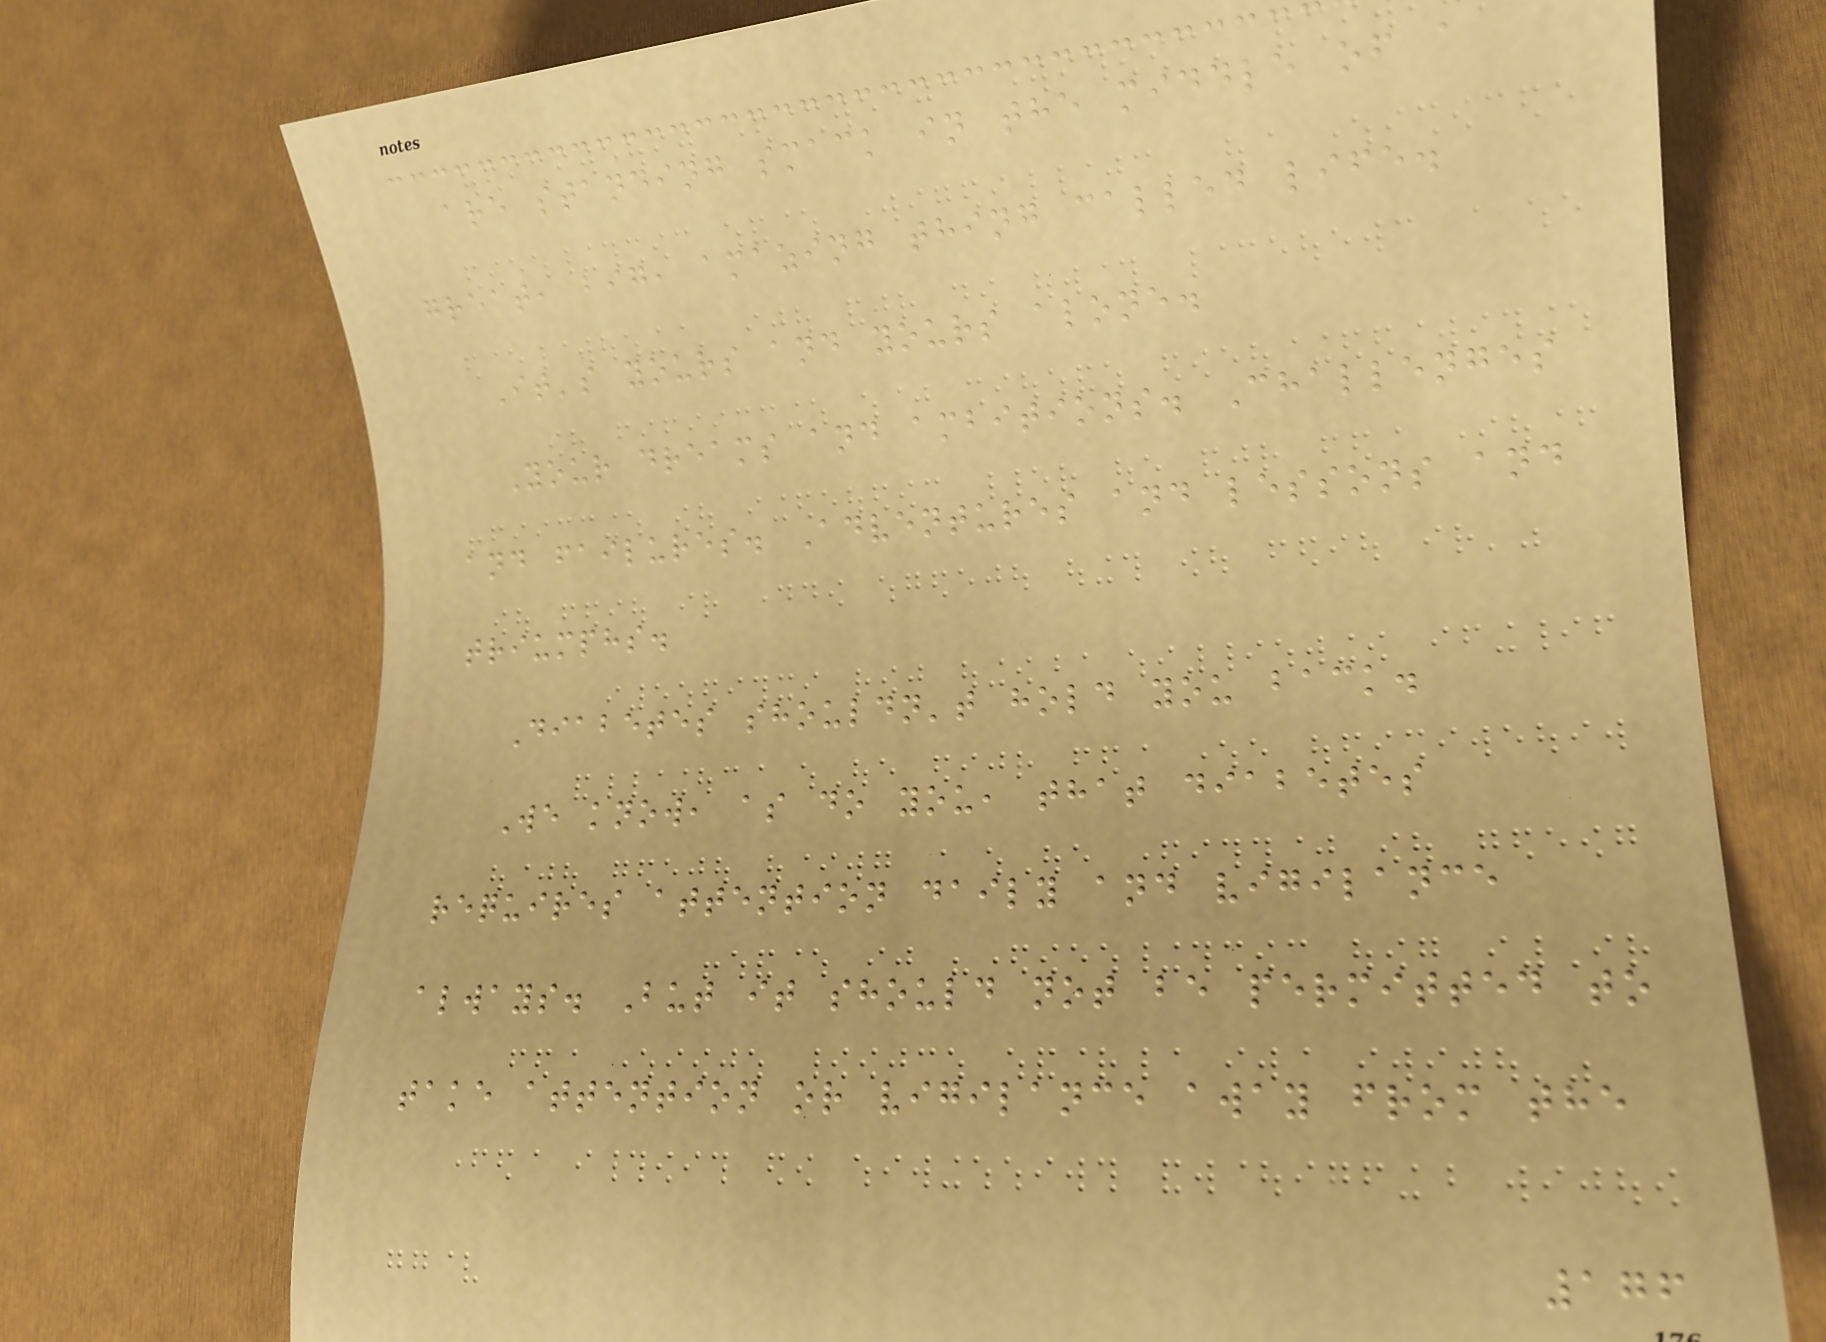are standing smack in the middle of a
great, big, amazing thing called life.
It's yours and yours alone.
Your dreams and ambitions. Challenges
and failures. Adventures and lessons and
triumphs.
Diabetes shouldn't hold you back.
We know, as do you, that diabetes
requires attention daily and vigilance
always. But it should not be permitted to
take attention or vigilance away from the
176
